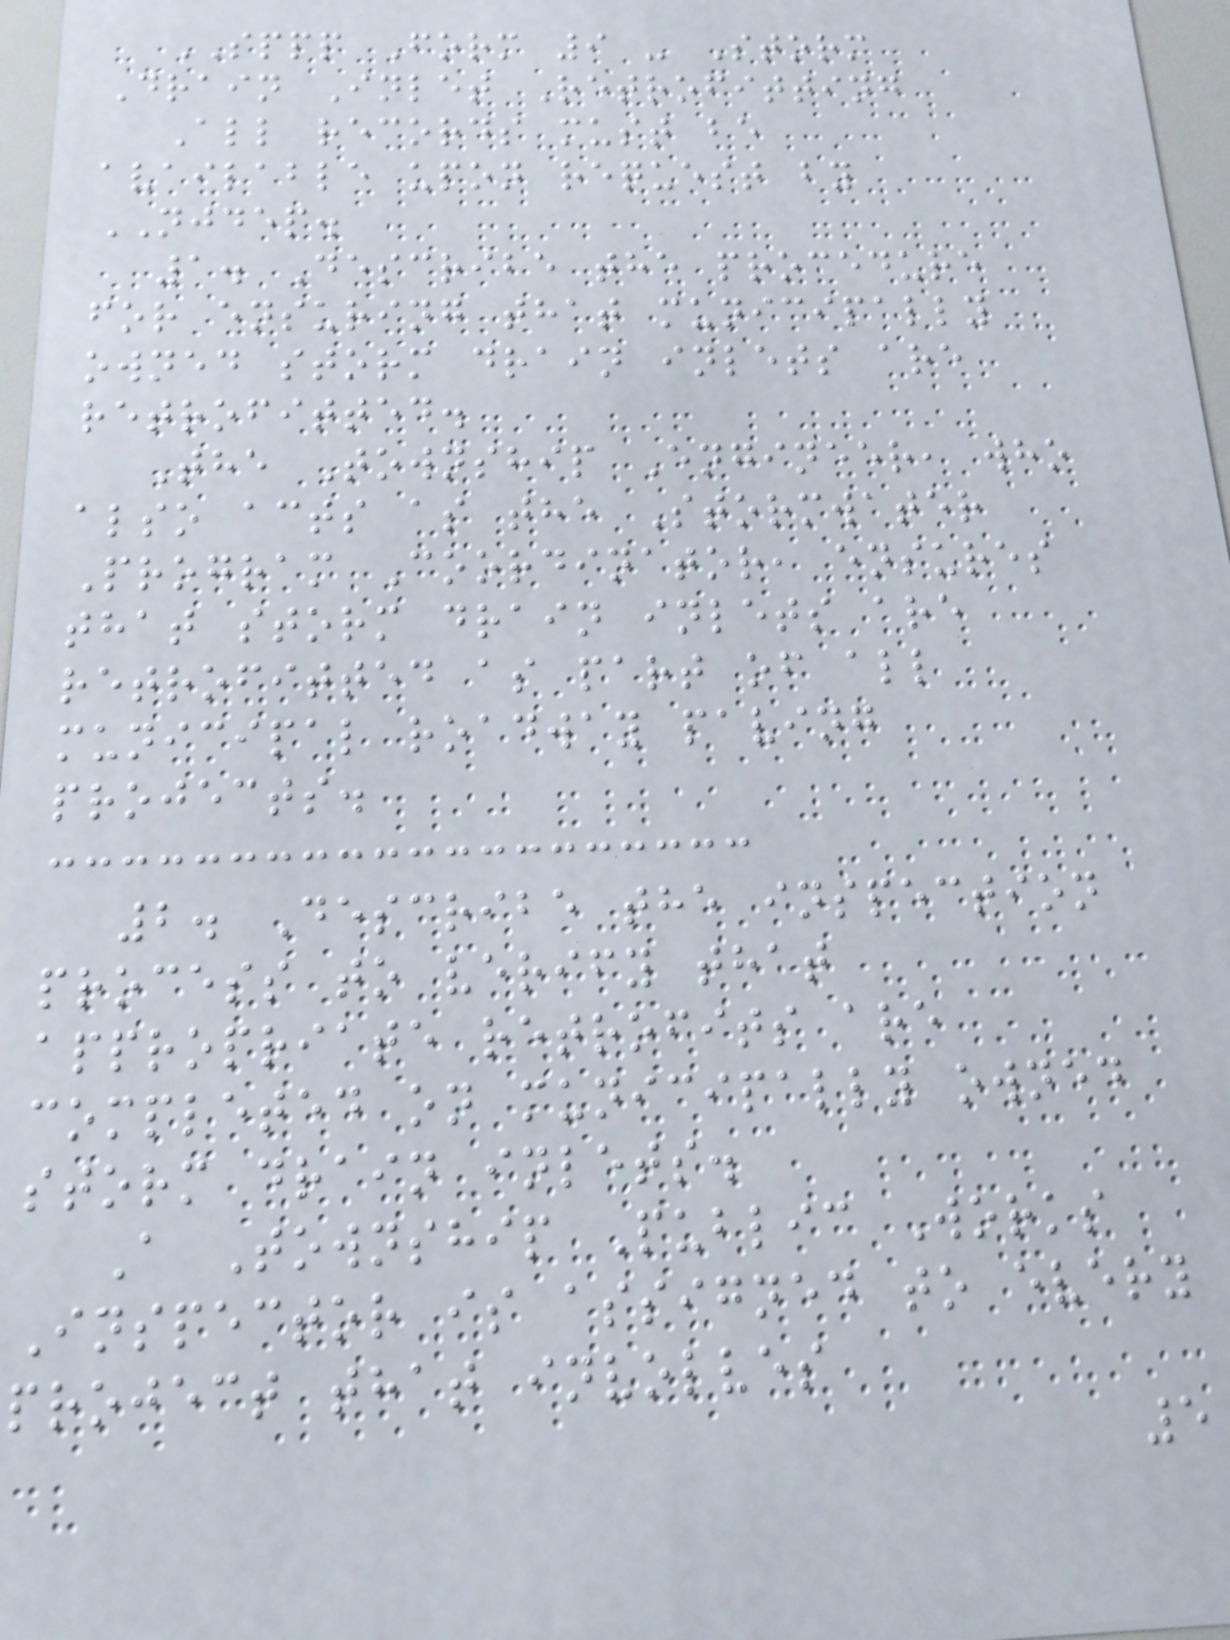SPPP Form 9 - Storm
Drain Inlet Retrofitting
All records must be
available upon request by
NJDEP.
1. Describe the procedure
for ensuring that municipally
owned storm drain inlets are
retrofitted.
The Township Engineer, who
also acts as the Stormwater
Program Coordinator, ensures
that storm drain inlets are
retrofitted as part of all
municipal roadway paving
projects.
2. Describe the inspection
process to verify that
appropriate retrofits are
completed on municipally owned
storm drain inlets.
A Township Public Works
Inspector is assigned to every
project that involves
5
